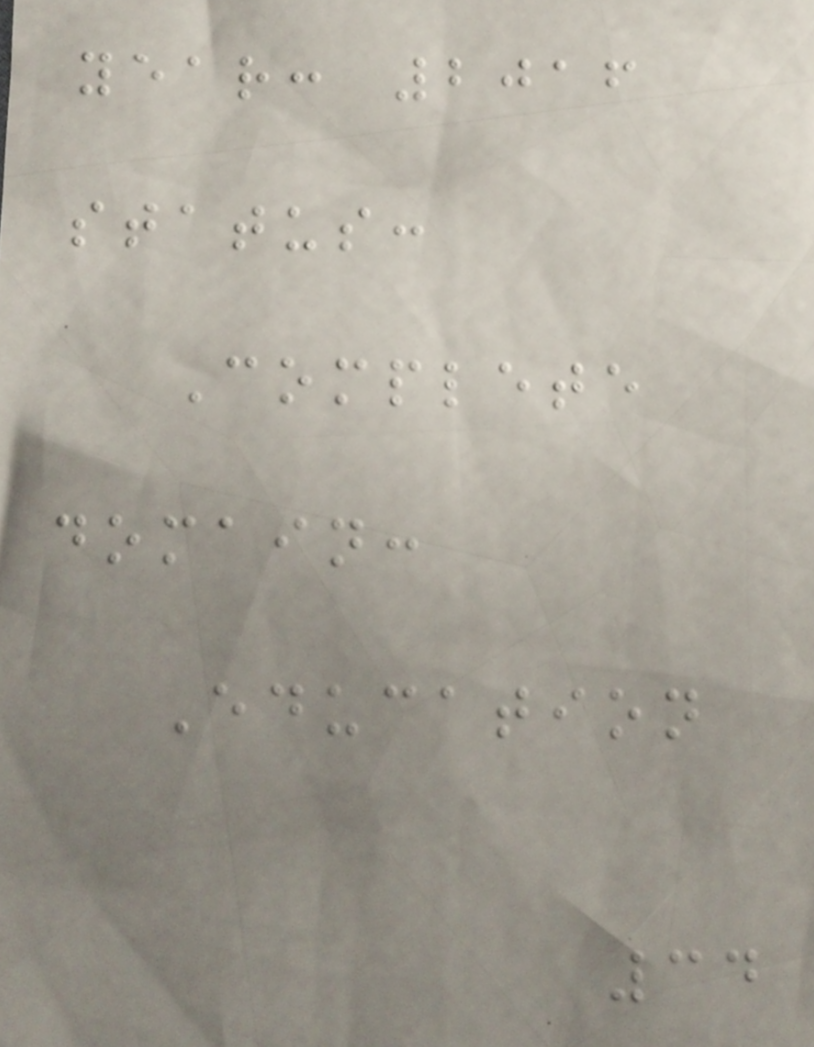year: 2016
status:
Complete
domain:
Education
34
